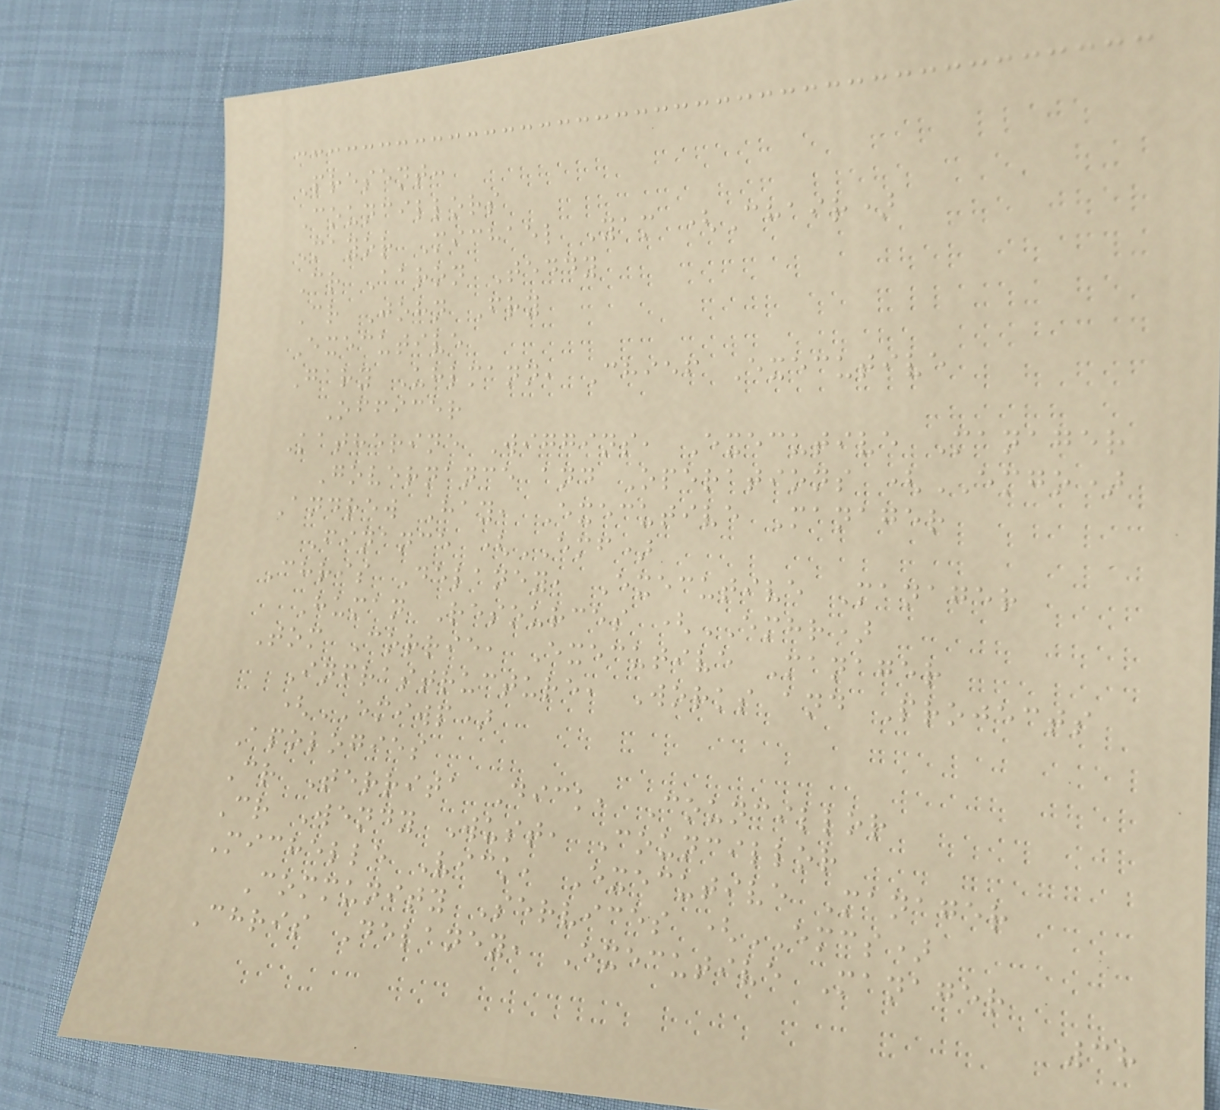Present:
Councillors
Mayor Michael Yam (Chair)
Cr Aaron Teddy
Cr John Fry
Executive
Gary Uhlmann, Chief Executive
Officer
Katherine Wiggins, Executive Manager
Governance and Operations (EMGO)
Andrew Hay, Executive Manager
Finance (EMF)
Chris Delaney, Executive Manager
Human Resources (EMHR)
Tom Corrie, Executive Manager
Infrastructure, Works and Projects
(EMIWP)
Apologies
Cr Territa Dick, Councillor
Cr Wendy Wust, Councillor
Michelle Vick, Executive Manager
Community Services (EMCS)
Chris Delaney, Executive Manager
38
